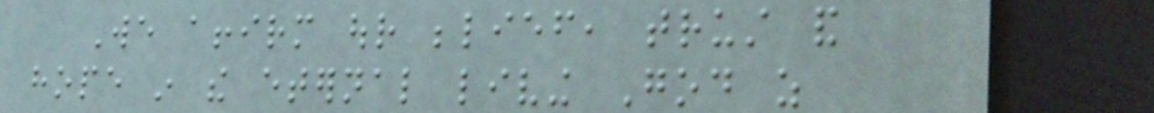We affirm our belief, trust and
hope in the eternal living God as
